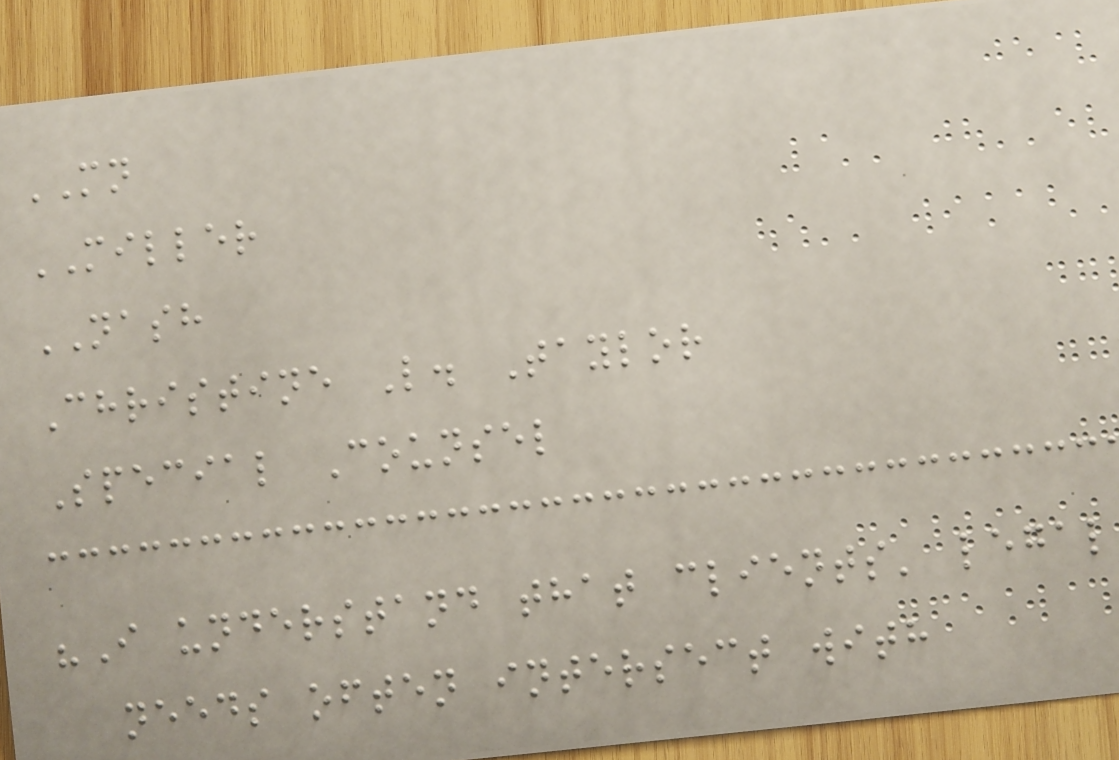MN
MILLER
NASH
Christine L. Taylor
Special Counsel
"I understand that clients' legal
needs often intersect with
